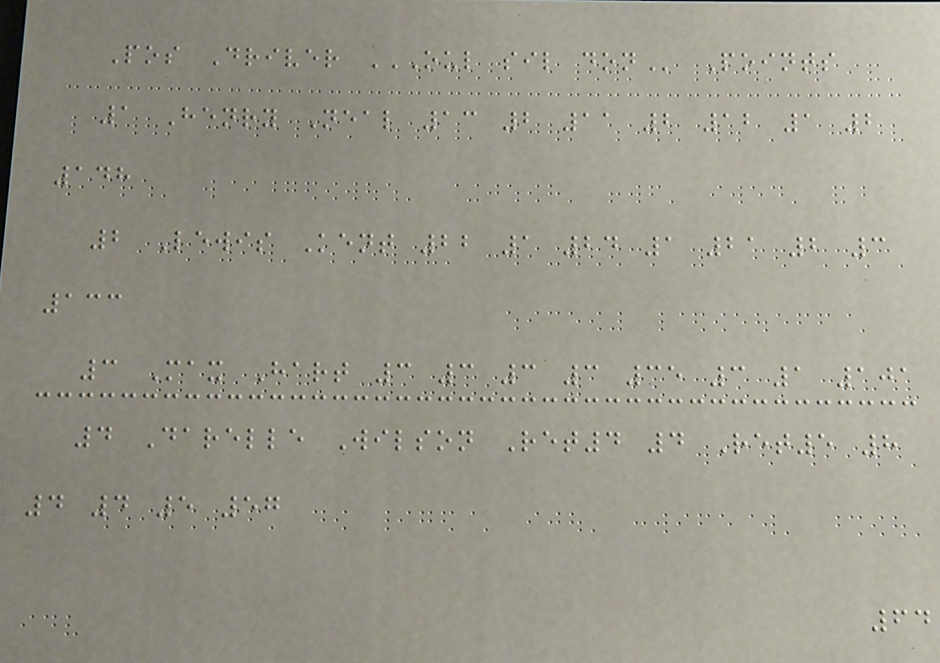Pos Driver OUL SIL DON Points
1 Henry Neal 13 2 11 2 12 1 2
148
2 Lewis Kent 22 1 24 1 21 2 3
133
3 Max Hart 3 3 3 3 35 3 1 101
4 Darelle Wilson Ret4 4 Ret5 8
4 4 5 57
64
